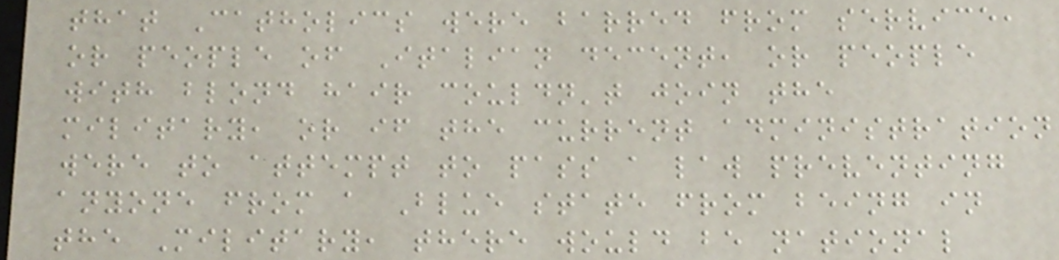that Catholics were barred from service,
or people of Italian decent, or people
with blond hair couldn't join the
military, or if the current administration
were to attempt to pass a law preventing
anyone from a Blue state from being in
the Military, there would be national
